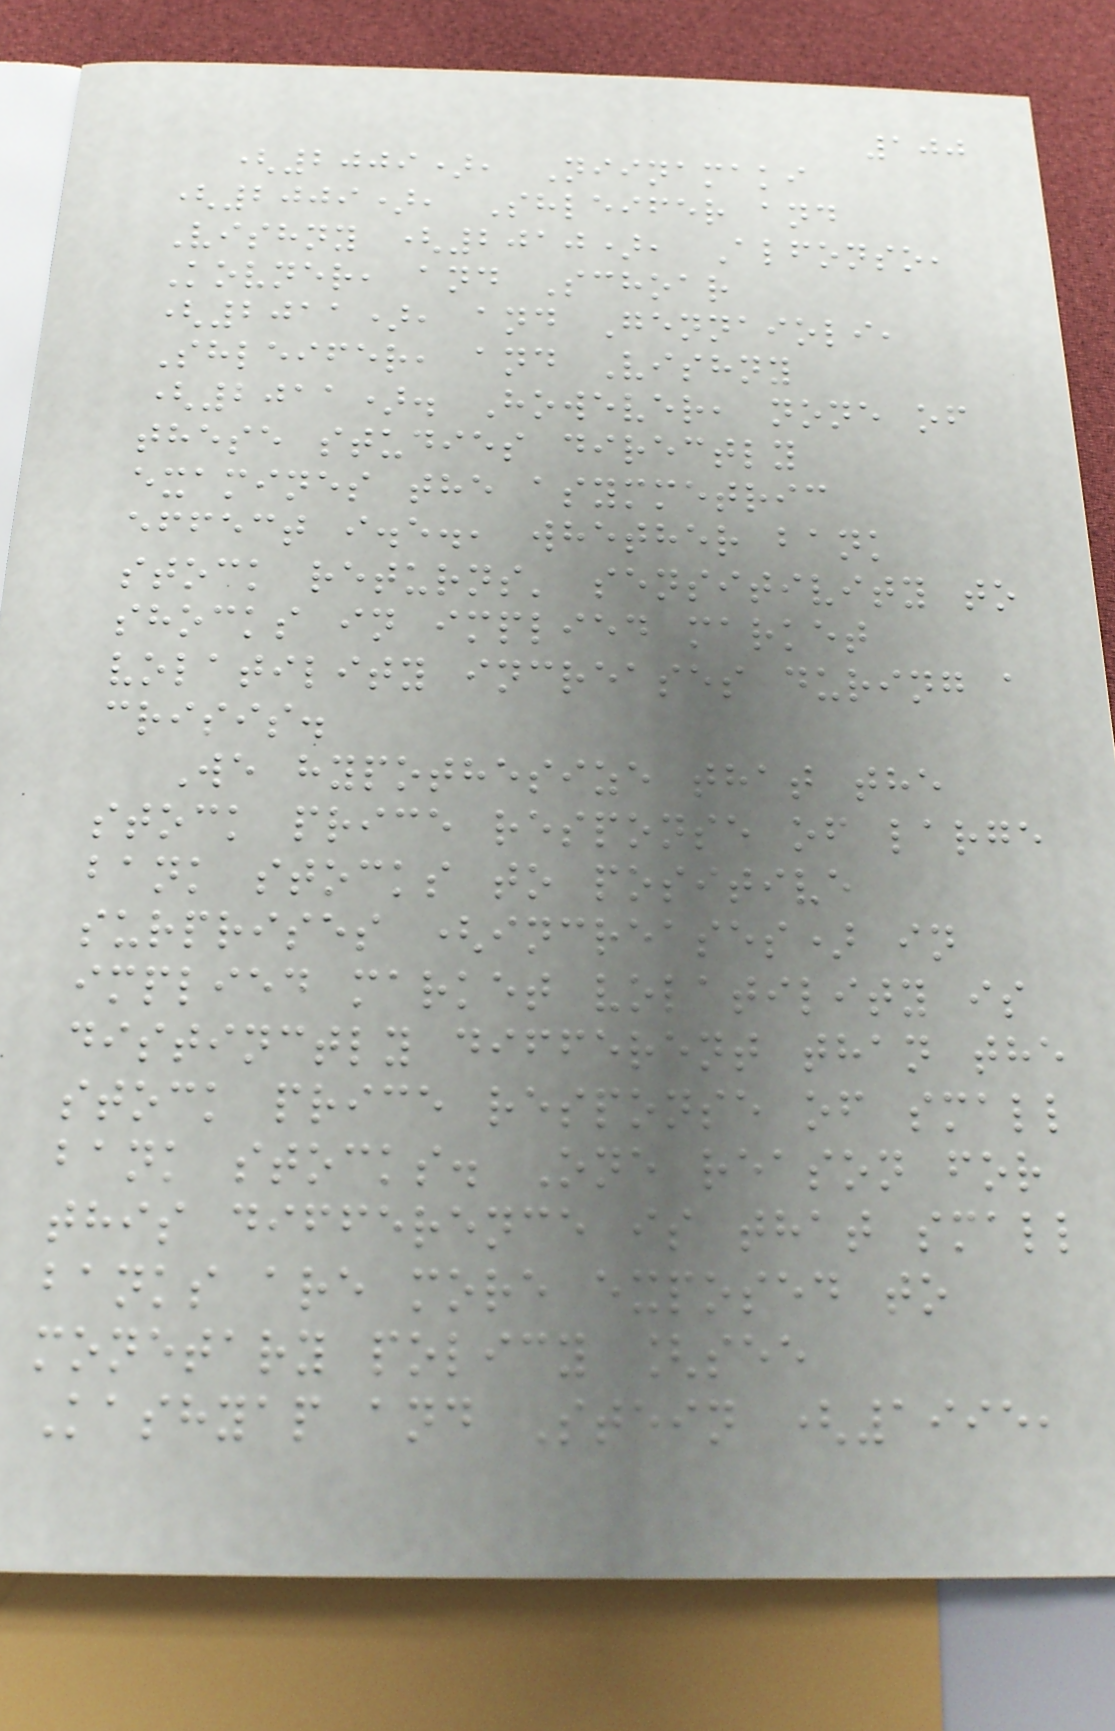100
(2009), Niinamaki
(2009), Shleifer and
Vishny (2010), Alfonso,
Kovner, and Schoar
(2011), and Gennaioli,
Shleifer, and Vishny
(2011). However, none of
these studies directly
examines the asymmetric
effect i.e., whether bank
stock returns' sensitivity to
shocks in implied market
volatility increases during a
crisis.
We hypothesize that the
stock price response of large
bank stocks to positive
surprises (increases) in
implied market volatility is
distinctly different than the
stock price response of small
bank stocks. One reason for
this difference is that small
banks are more exposed to
monetary policy [see
Kashyap and Stein (1995,
